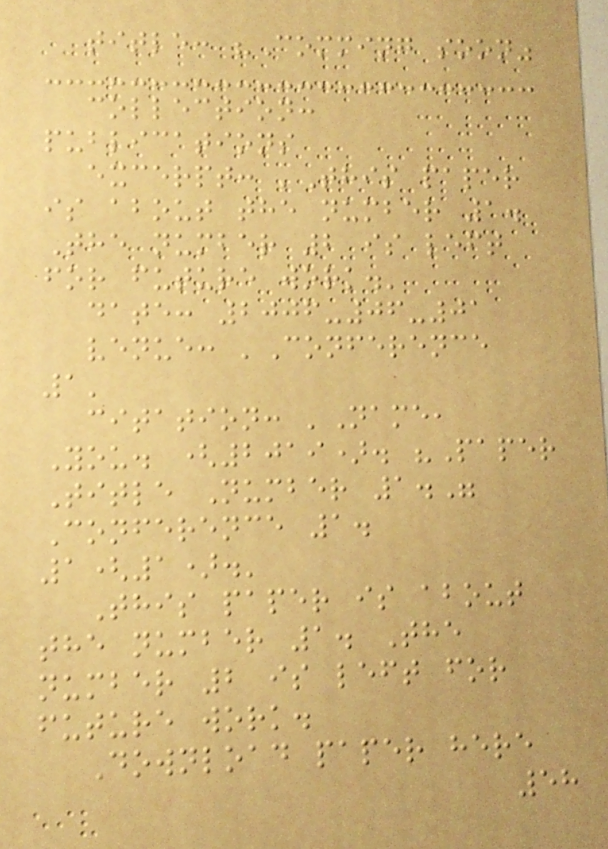title: "Comming soon"
collection:
publications
excerpt: 'This paper
is about the number 1.
The number 2 is left
for future work.'
date: 2006-06-01
venue: 'Conference
1'
citation: 'Name,
You. (2019). "Paper
Title Number 1."
Conference 1.
1(1).'
This paper is about
the number 1. The
number 2 is left for
future work.
Download paper here
58
